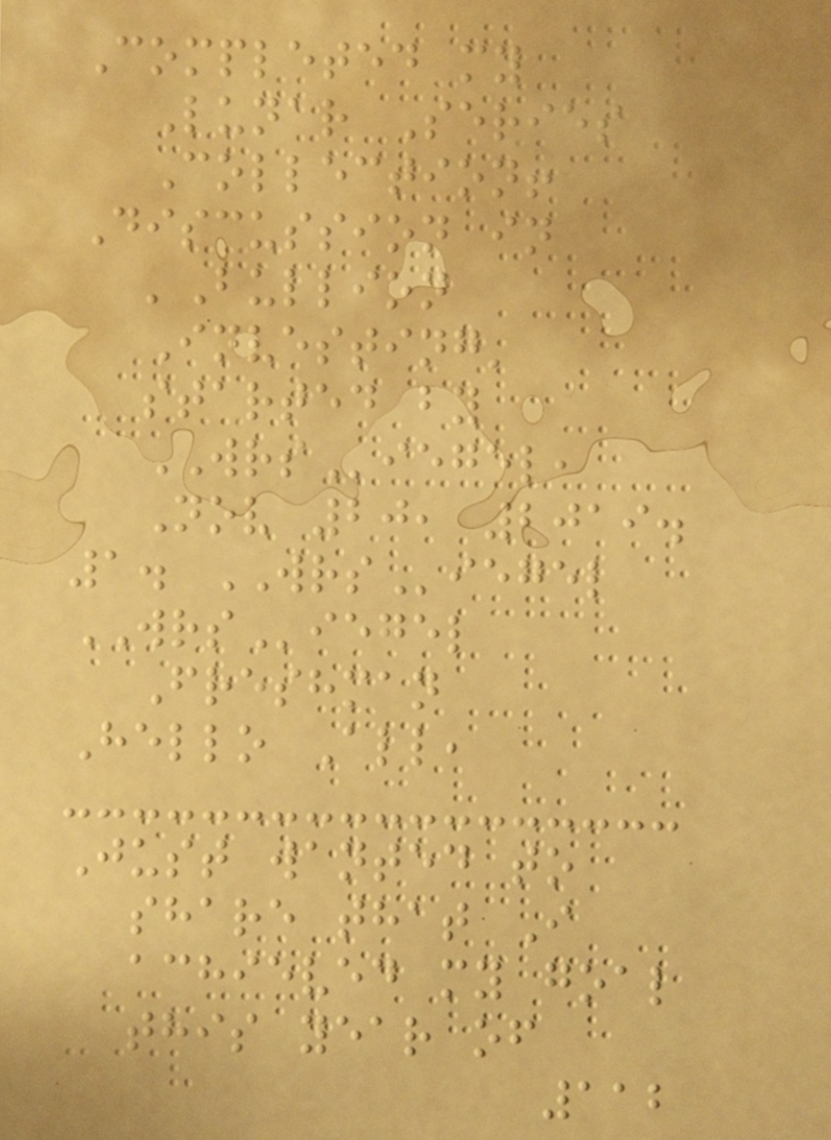Completed my
Lunar Series
Collection!
Discussion in
'Bullion
Investing'
started by
WRSiegel,
Nov 20, 2019.
1. WRSiegel
WRSiegel
Freshman
Hello All,
Just wanted to
share that I
achieved my goal
this year of
112
